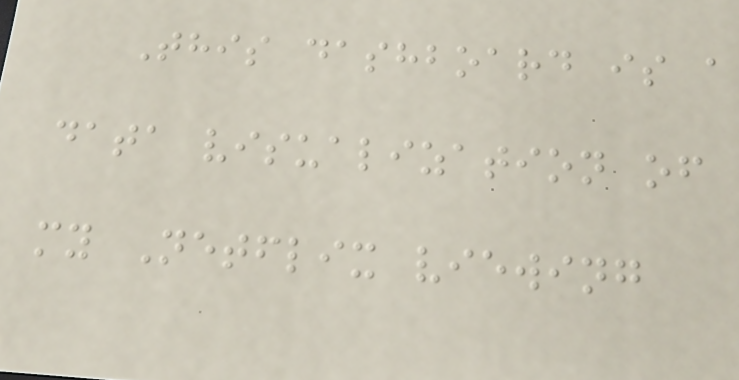This dashboard is a
data visualization of
my Netflix viewing
